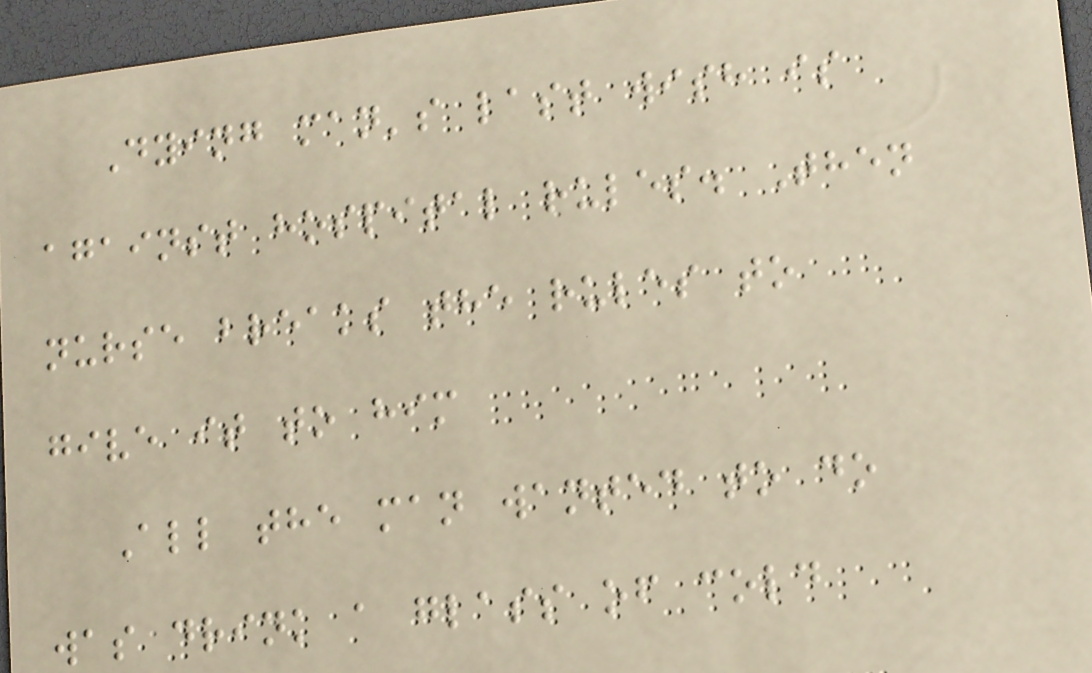Dying man's last wish is
against hospital rules. Then
nurse breaks the rules to
give it to him
All the man wanted to do
was drink a glass of cold
